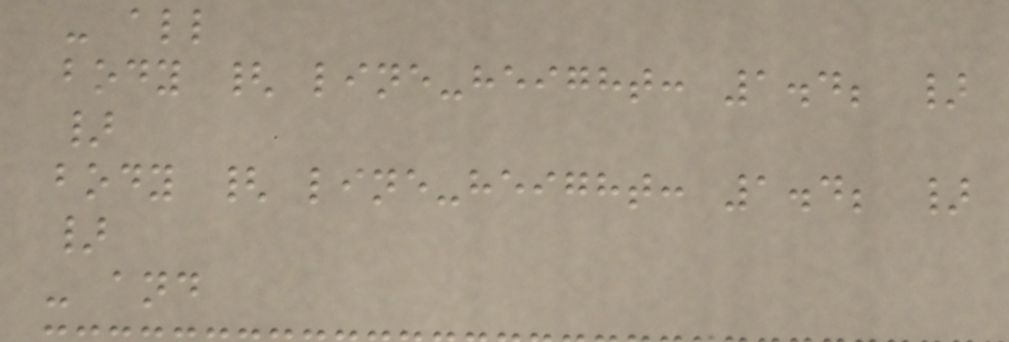- all
body { line-height: 1.4; }
}
body { line-height: 1.4; }
}
- and
